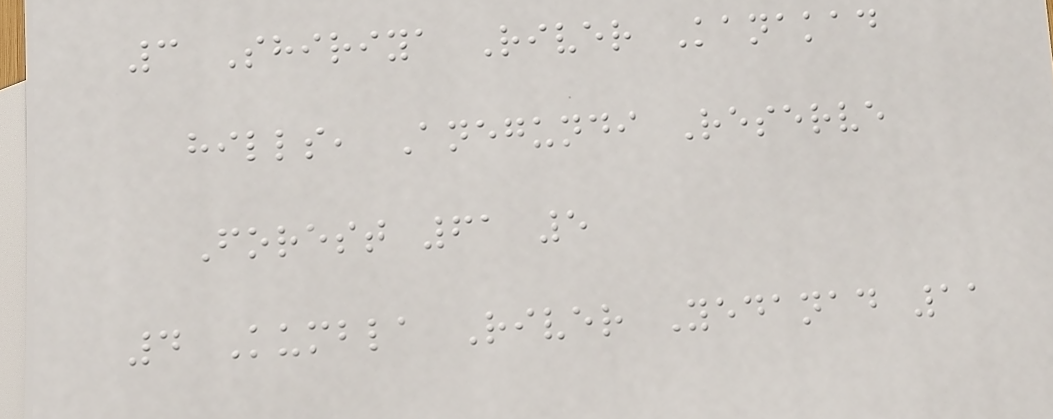3 Shiriya River Kanakad
hills, Anegundi Reserve
Forest 61 5
4 Kumbla River Yedanad 11
